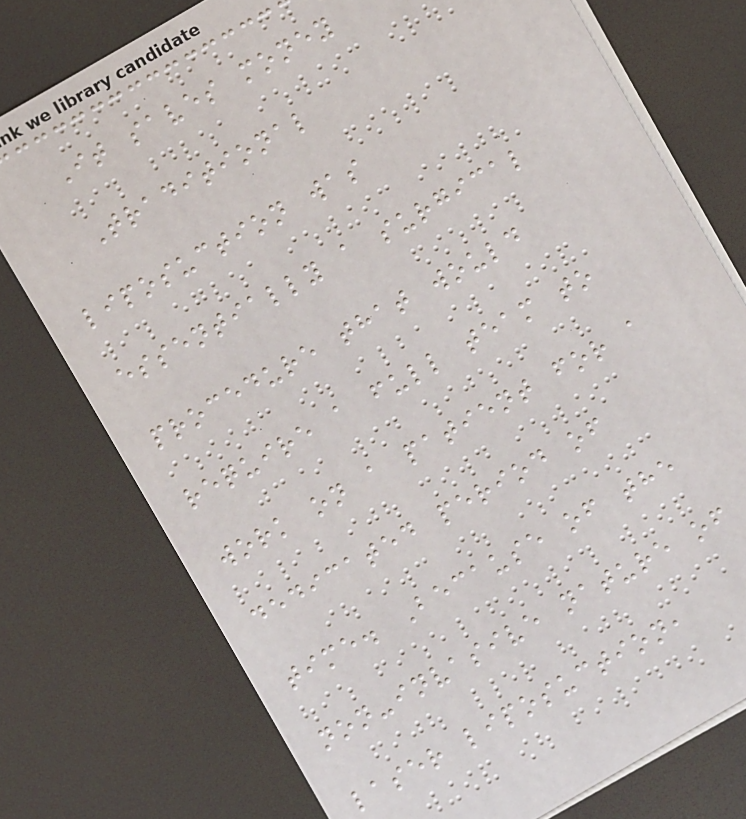It saves money
Traditional
liposuction was
essentially a surgical
procedure that would
require a full team to
work on a patient for a
dedicated period of
time. Because of the
non-invasive nature of
laser liposuction,
